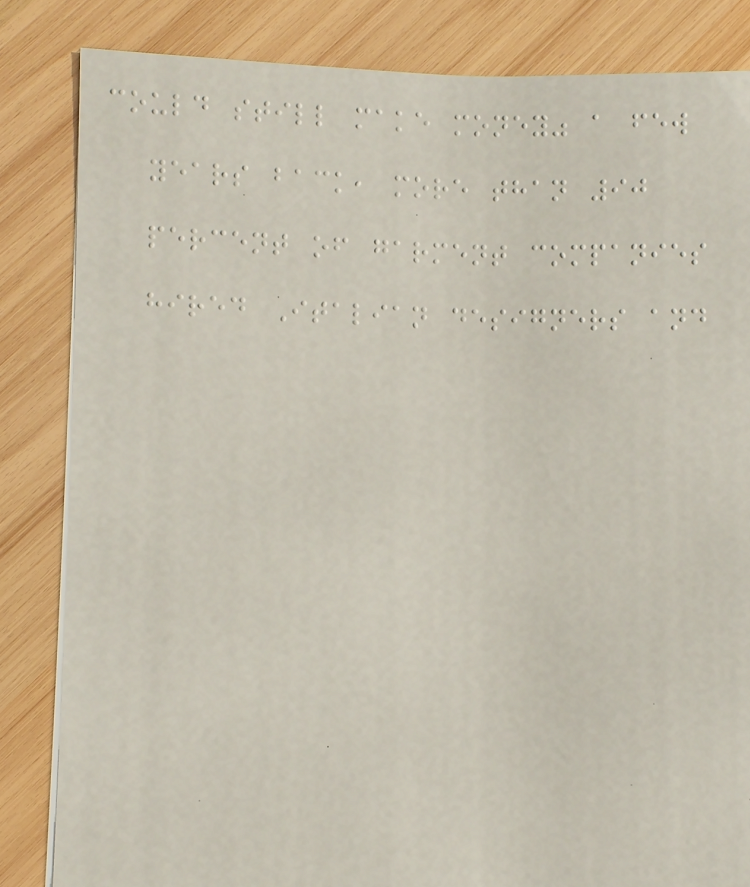could still make money" a few
years back, more than 90
percent of garment companies
hired Italian designers and
